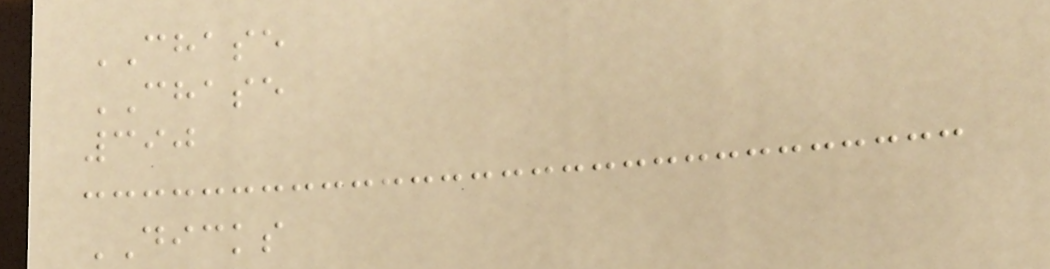CHASE
CHASE
390
DICKS
